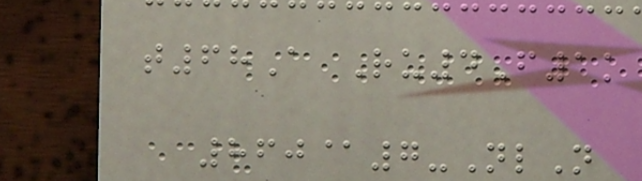t68A Ru4F1k
860@7-NlN
